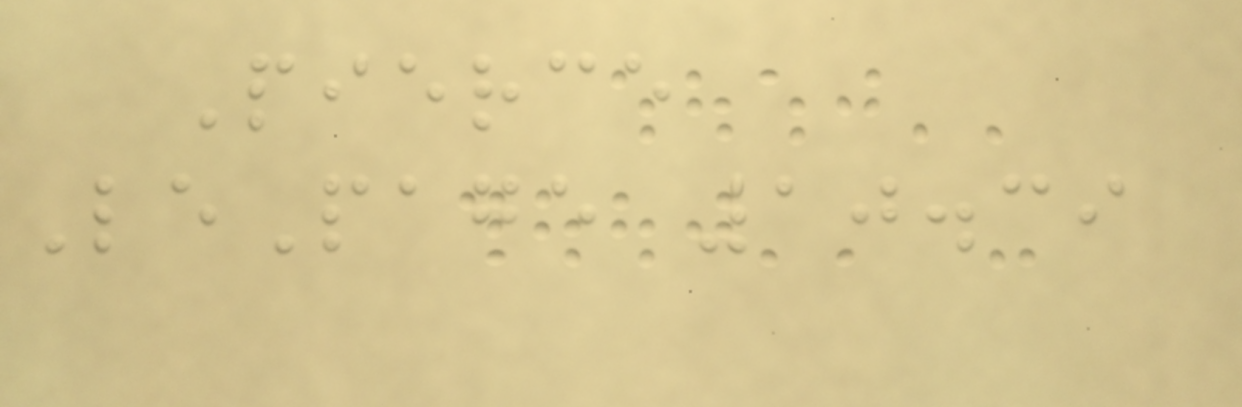Pierce
LePage 10.39
